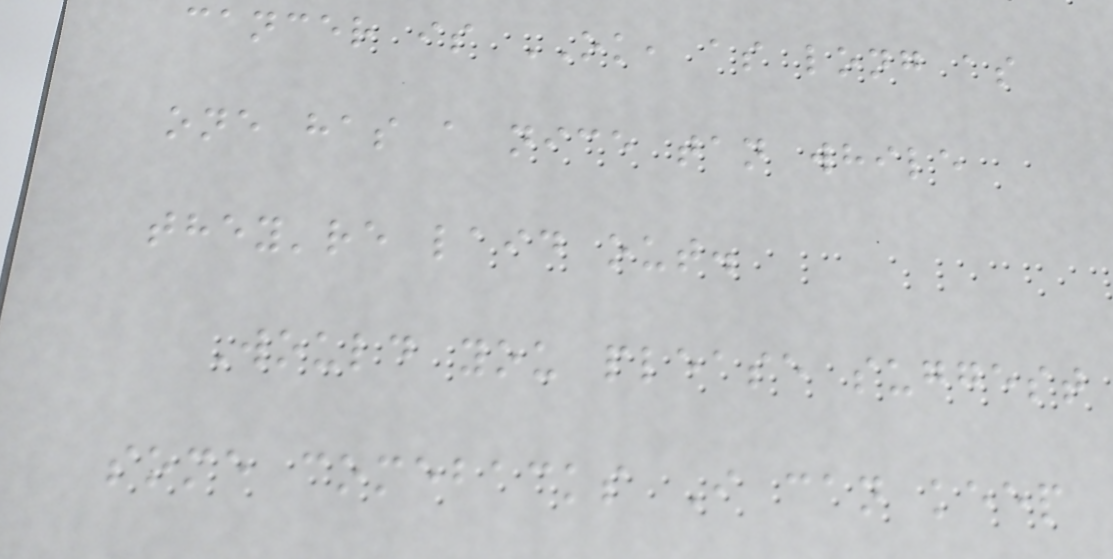cancer is OK, as long as
one has a nice tan while
they're laid out.
Would you please suggest
some comebacks I can keep
